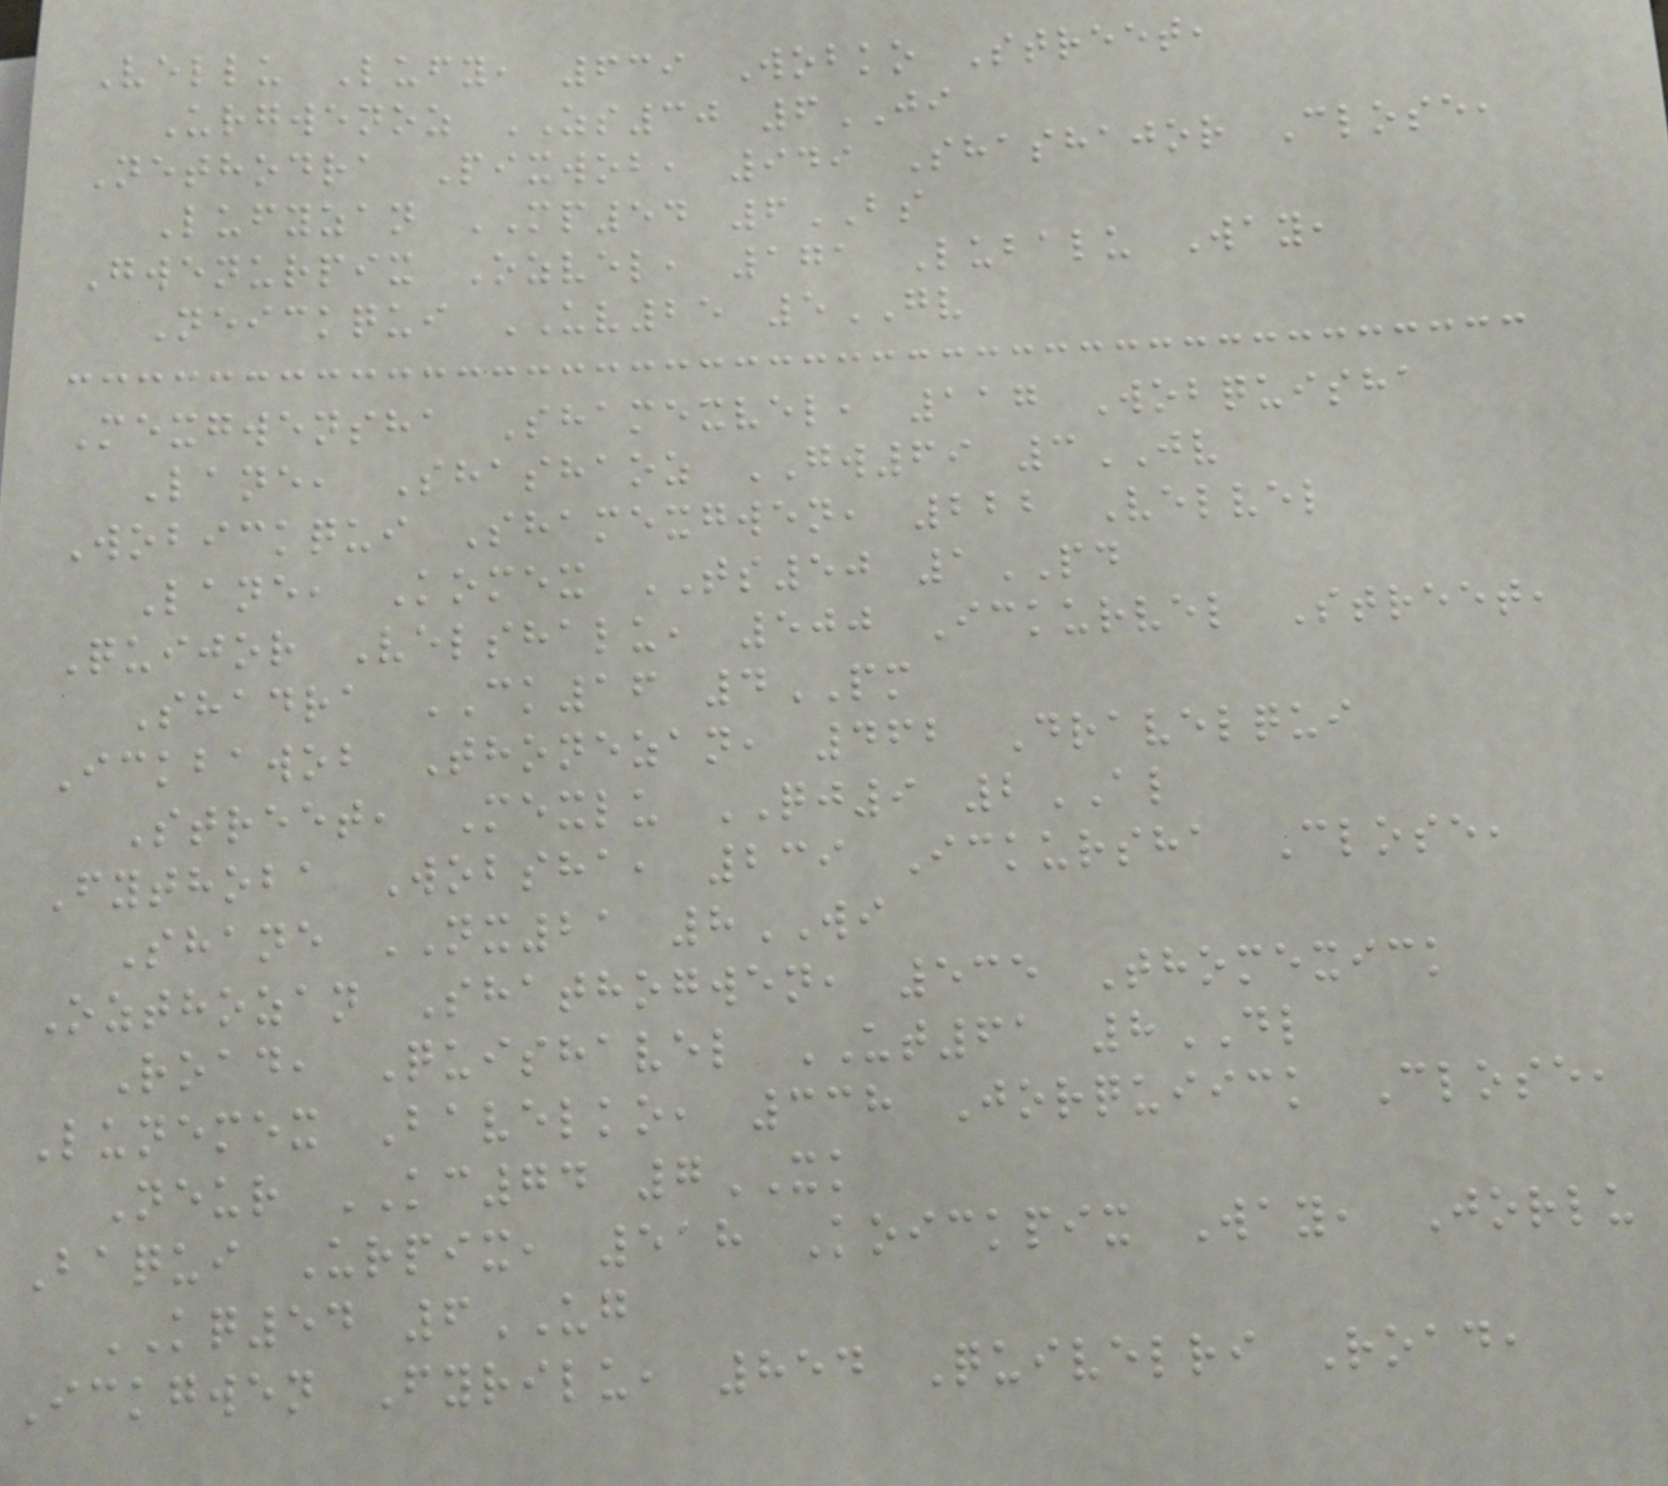Vellu Lufy, 639 Wobko Street,
Urgwenoz ZS30 6JI
Nethodra Pixwob, 949 Shashajor Close,
Lufyzan MP54 6BS
Gwenurpix Ozvel, 171 Lubalu Way,
Neickqui UV25 5GV
Mexgwensha Shamexvel, 117 Wobquisha
Lane, Shashaoz GW69 3JV
Wobickqui Shamexgwen, 222 Velvel
Lane, Komex TS50 1PD
Quijor Velshalu, 500 Ickurvel Street,
Shadra CK16 4PM
Ickbawob Thonezan, 462 Dravelqui
Street, Mexlu QJ9 2AL
Fythoba Wobsha, 239 Ickursha Close,
Shane NX21 8WI
Ozthozan Shathogwen, 535 Thomexick
Road, Quishavel UT61 8DL
Lunemex Bavelko, 338 Jorquiick Close,
Neur KC74 7XK
Baqui Urpix, 518 Koickpix Way, Jorlu
KQ54 6UG
Ickgwen Fyrilu, 854 Quivelri Road,
